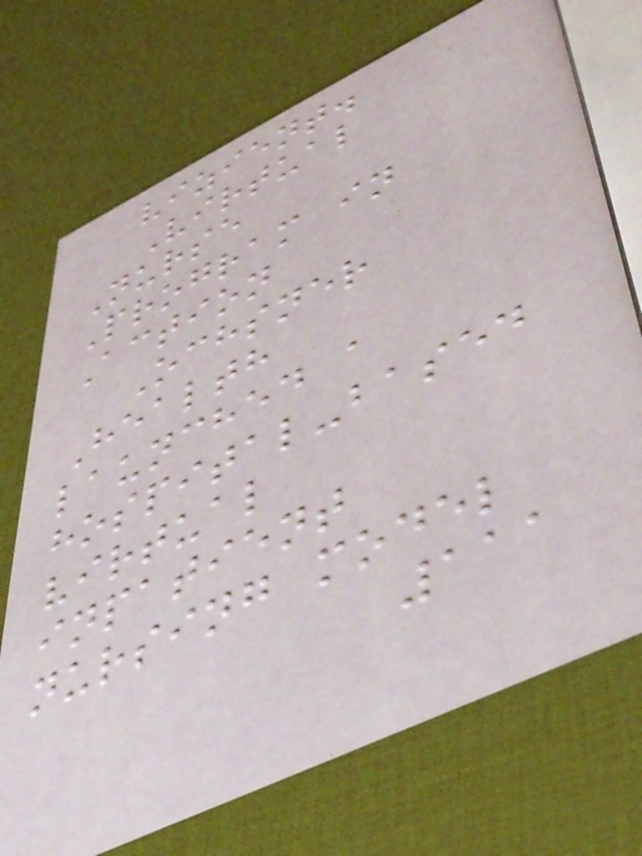vizient.
Virtual
Nurse
Program in
Action
Ochsner
Health
launched a
hospital-based
virtual
inpatient
nursing model
111
